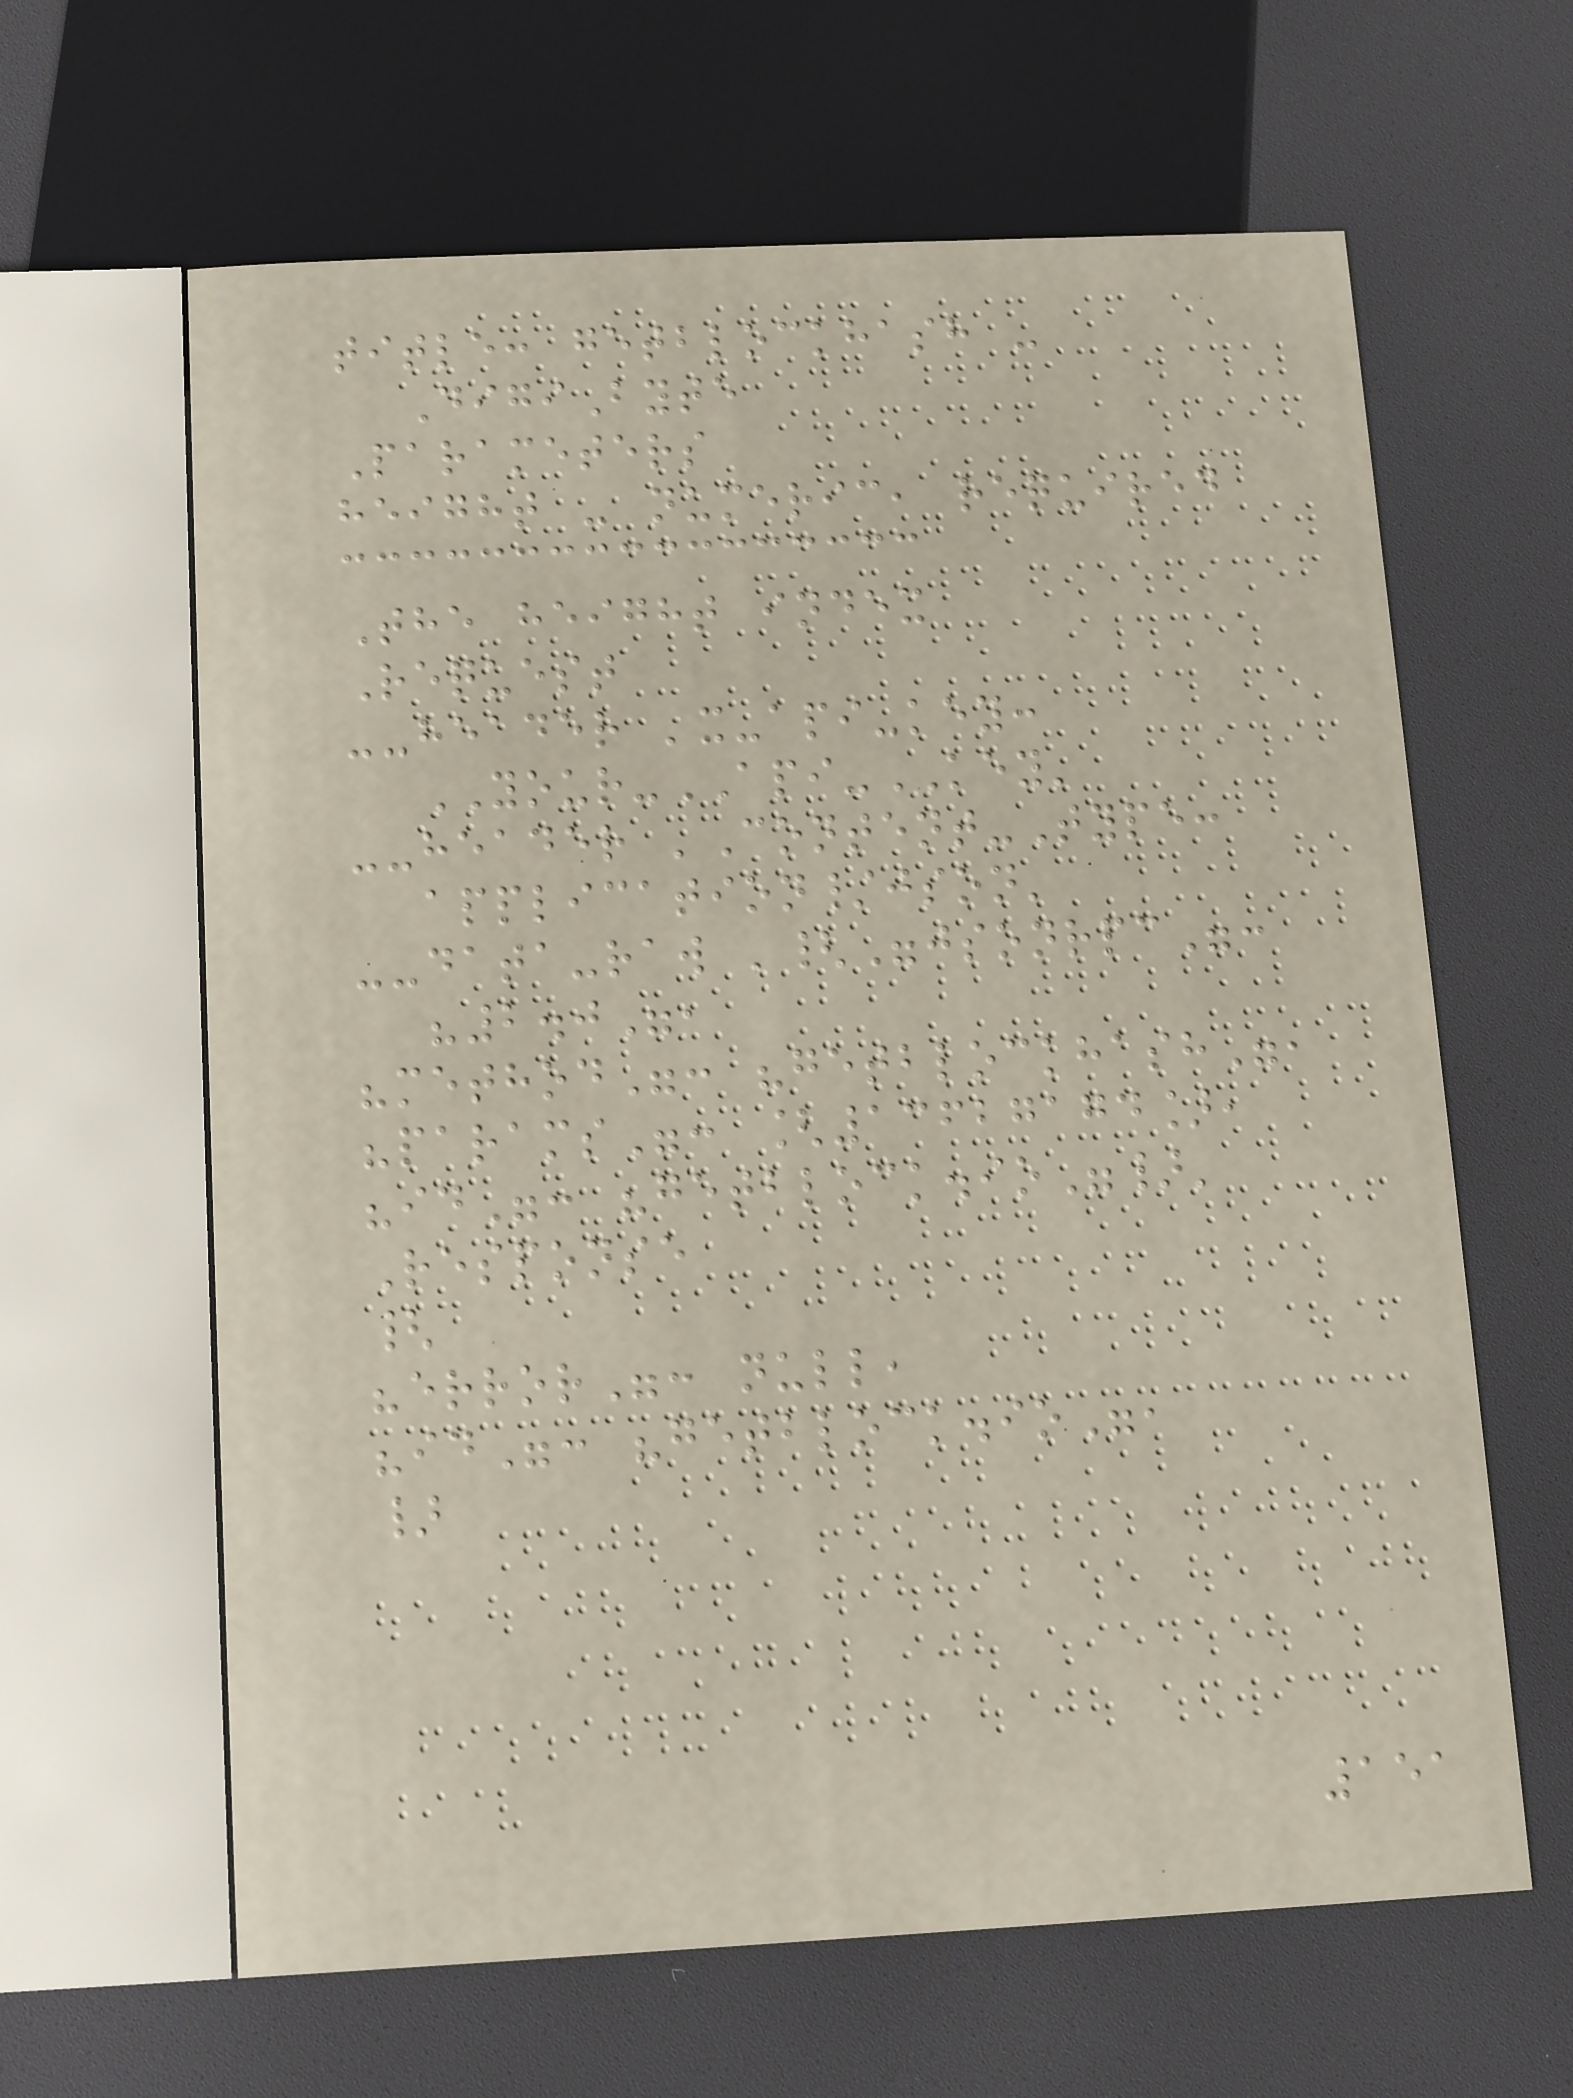title: getblockhash -
DigiByte
Parameters
height - numeric, required
The height index
Request
--header 'x-api-key:
YOUR-API-KEY'
--header 'Content-Type:
application/json'
--data-raw '{"jsonrpc":
"2.0",
"method": "getblockhash",
"params": [13627174],
"id": "getblock.io"}'
Response
{
"error": null,
"id": "getblock.io",
}
151
